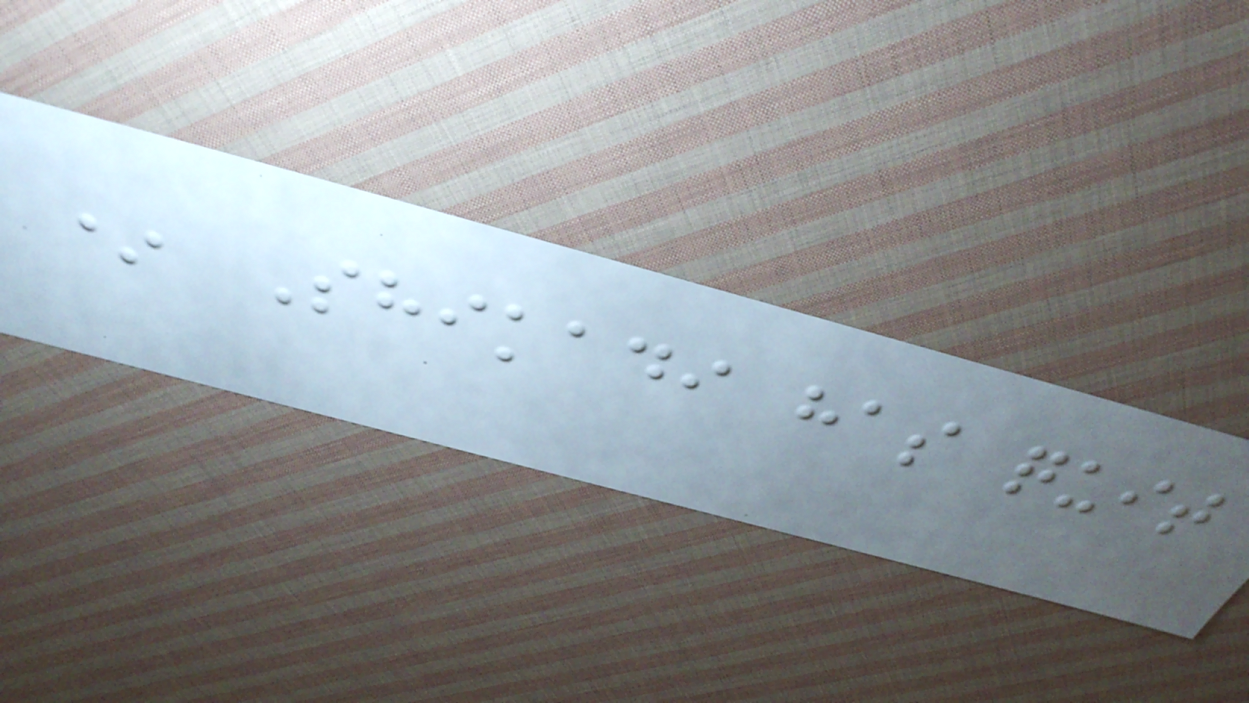* Shikadi has quit
